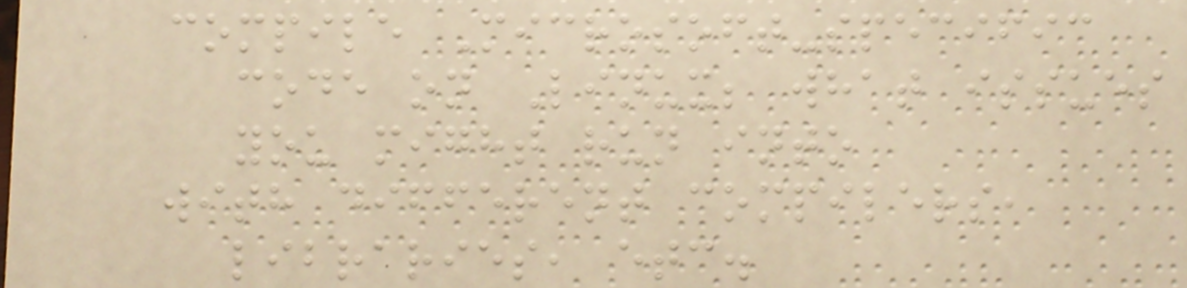compile Microsoft-specific
code on Linux; what issues
you might run into
with different compilers,
libraries, etc.
